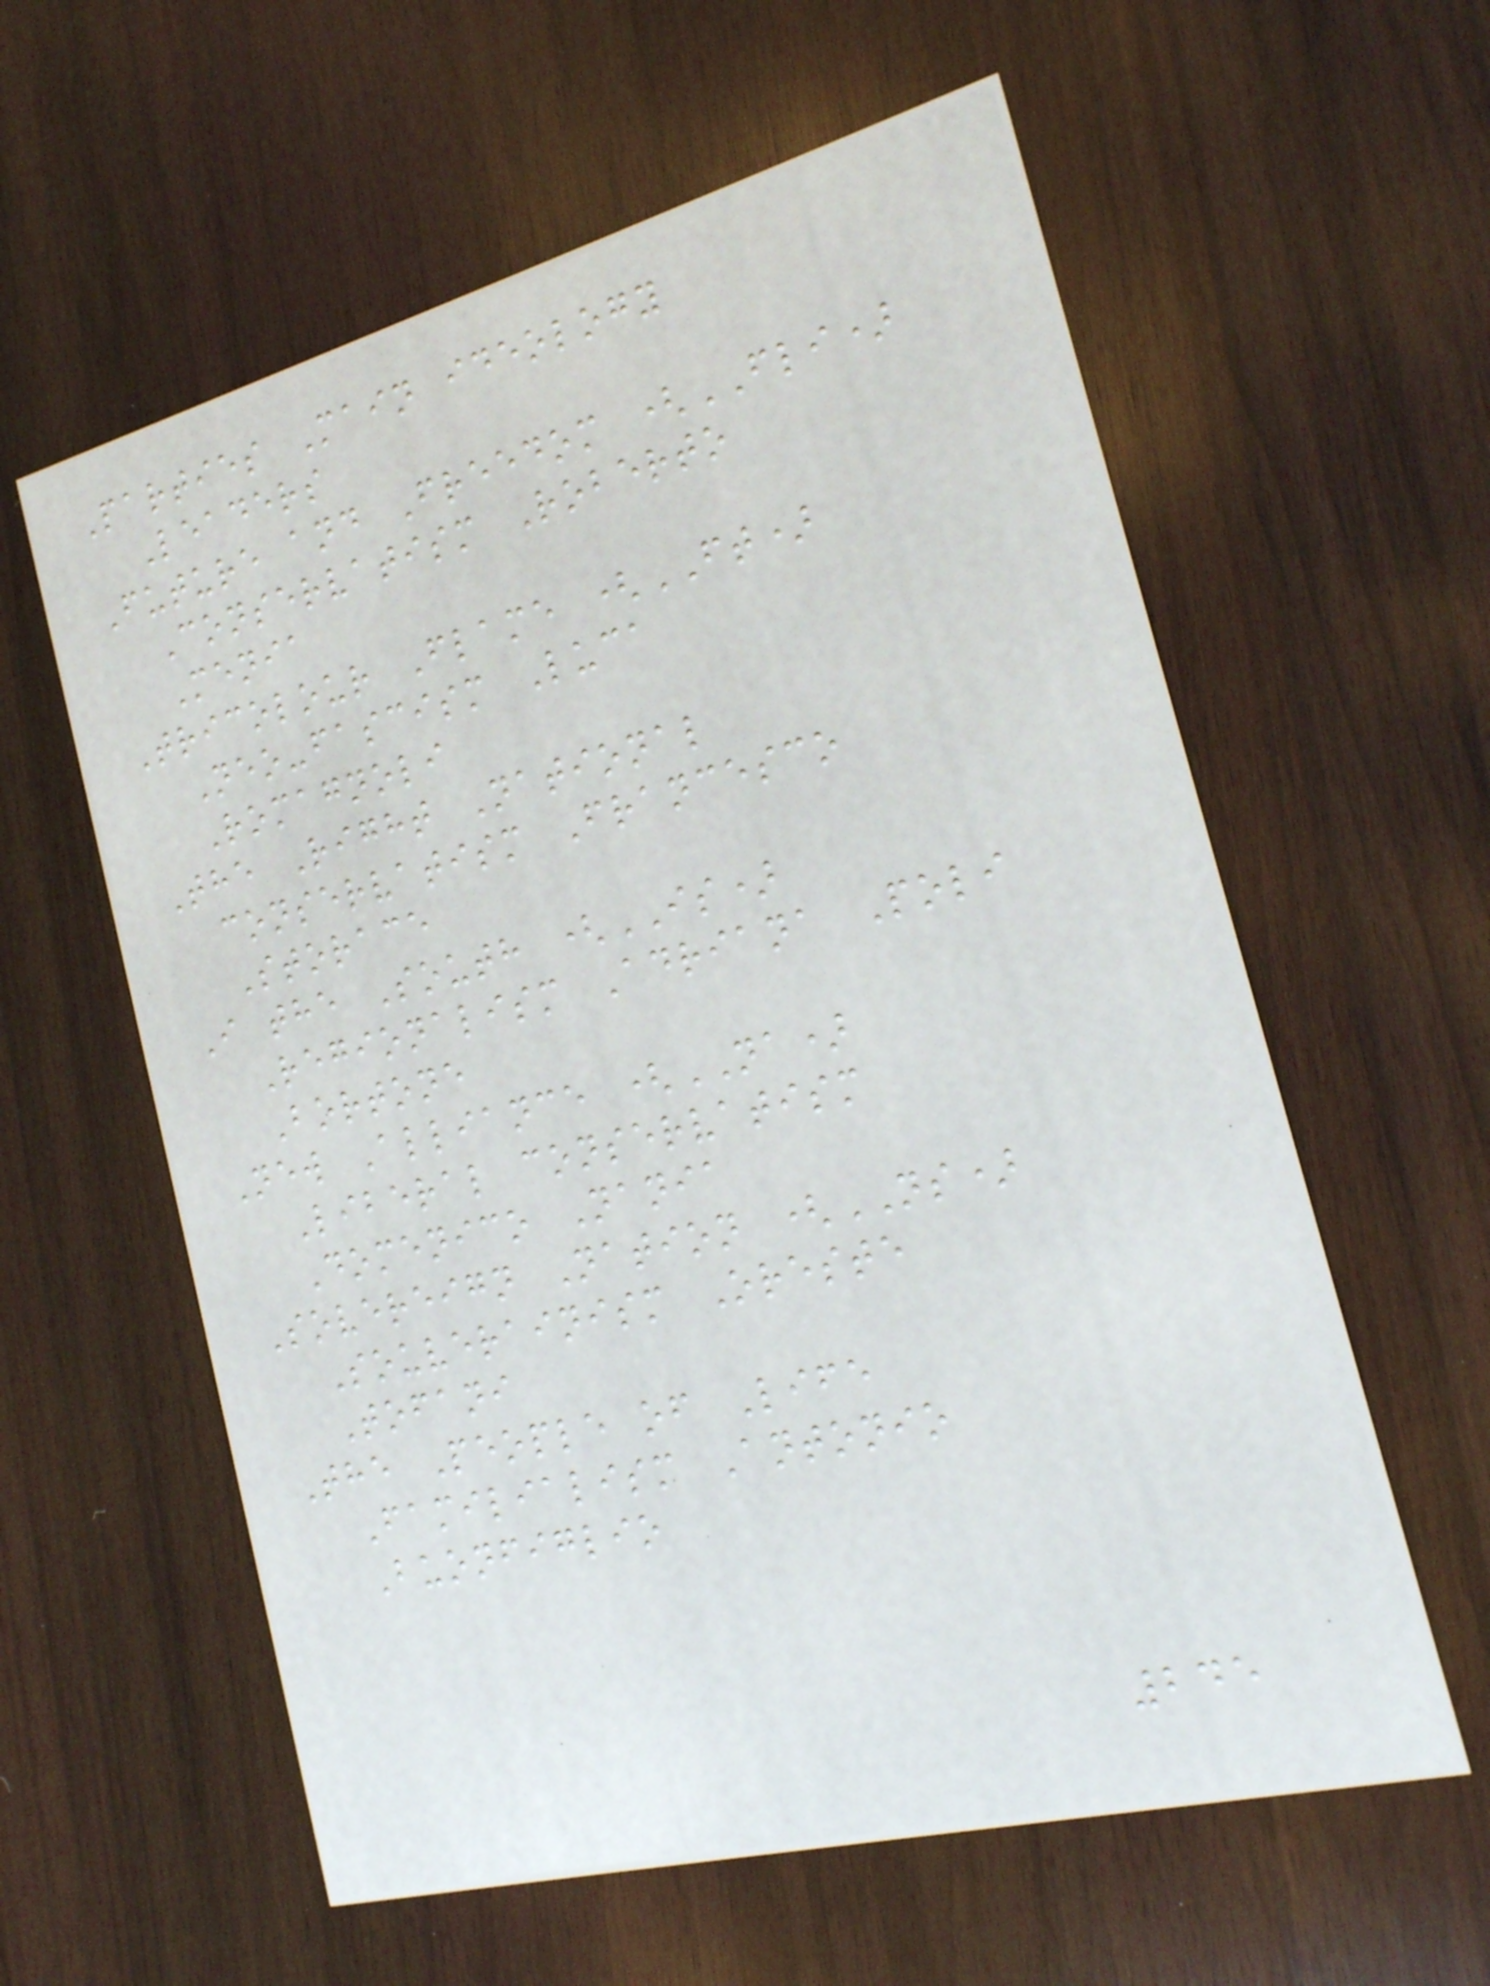Parties Main ideology
Leaders
Future and Freedom (FLI)
Conservatism Roberto
Menia
Tricolour Flame (FT)
Neo-fascism Luca
Romagnoli
The Right National
conservatism Francesco
Storace
I the South (IS)
Regionalism Adriana Poli
Bortone
New Alliance (NA)
Liberal conservatism
Domenico Nania
Sovereign Nation (NS)
Souverainism Oreste
Tofani
The People of Life
Familialism Antonio
Buonfiglio
245
